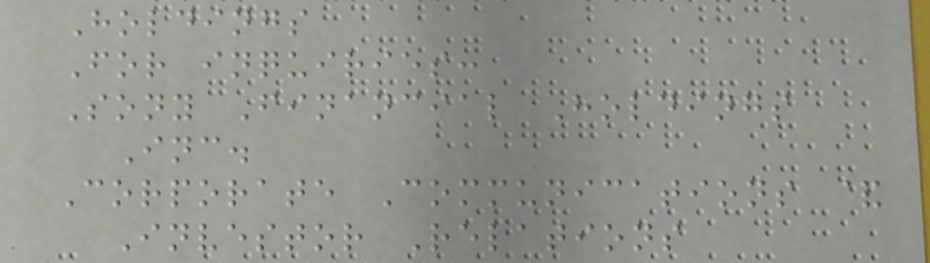Holdings
For inquiries:
Sony Financial Holdings
Inc.
Corporate Communications &
Investor Relations
